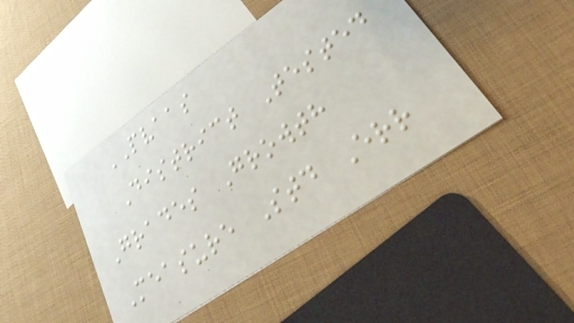PVAAS
District Tested
Grades Growth
Measure Std Err
